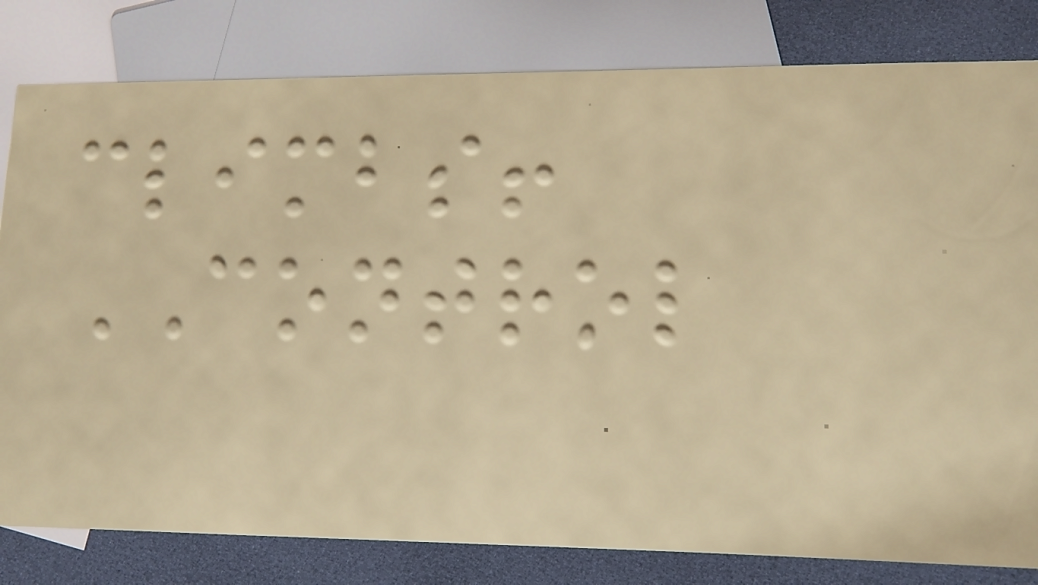climbs!
CONTROL
